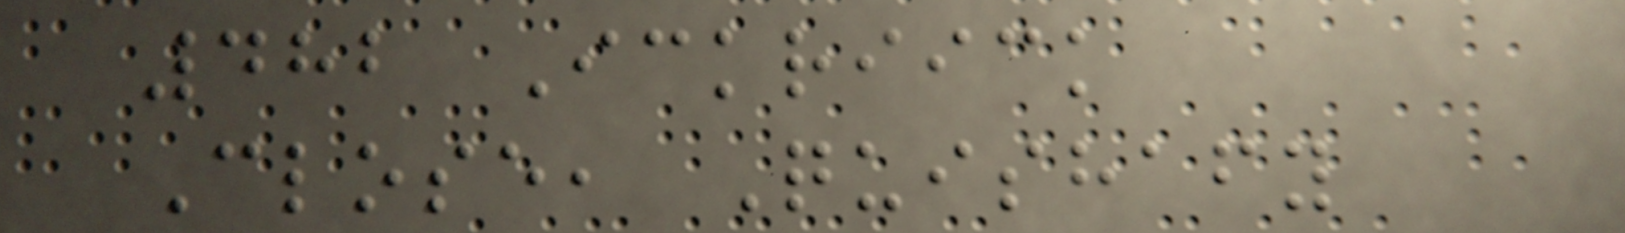482 Ickriick
Close, Quishafy
